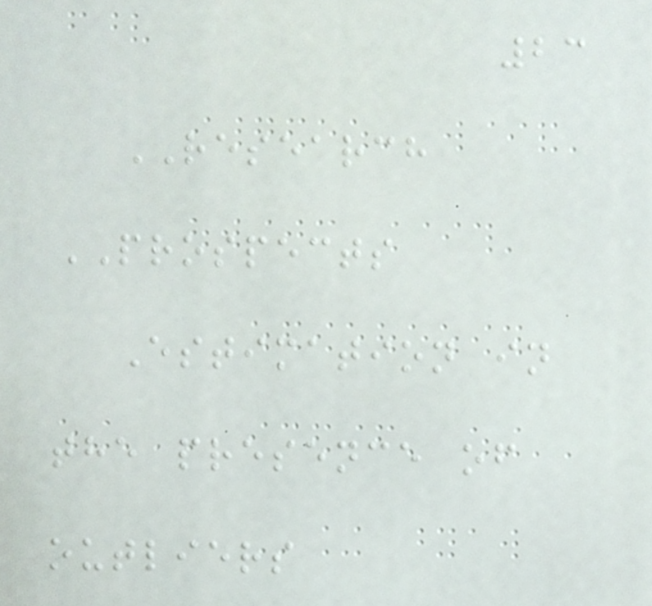23
RESEARCH
PROSPECTS
Estimation in
the presence of
outliers
